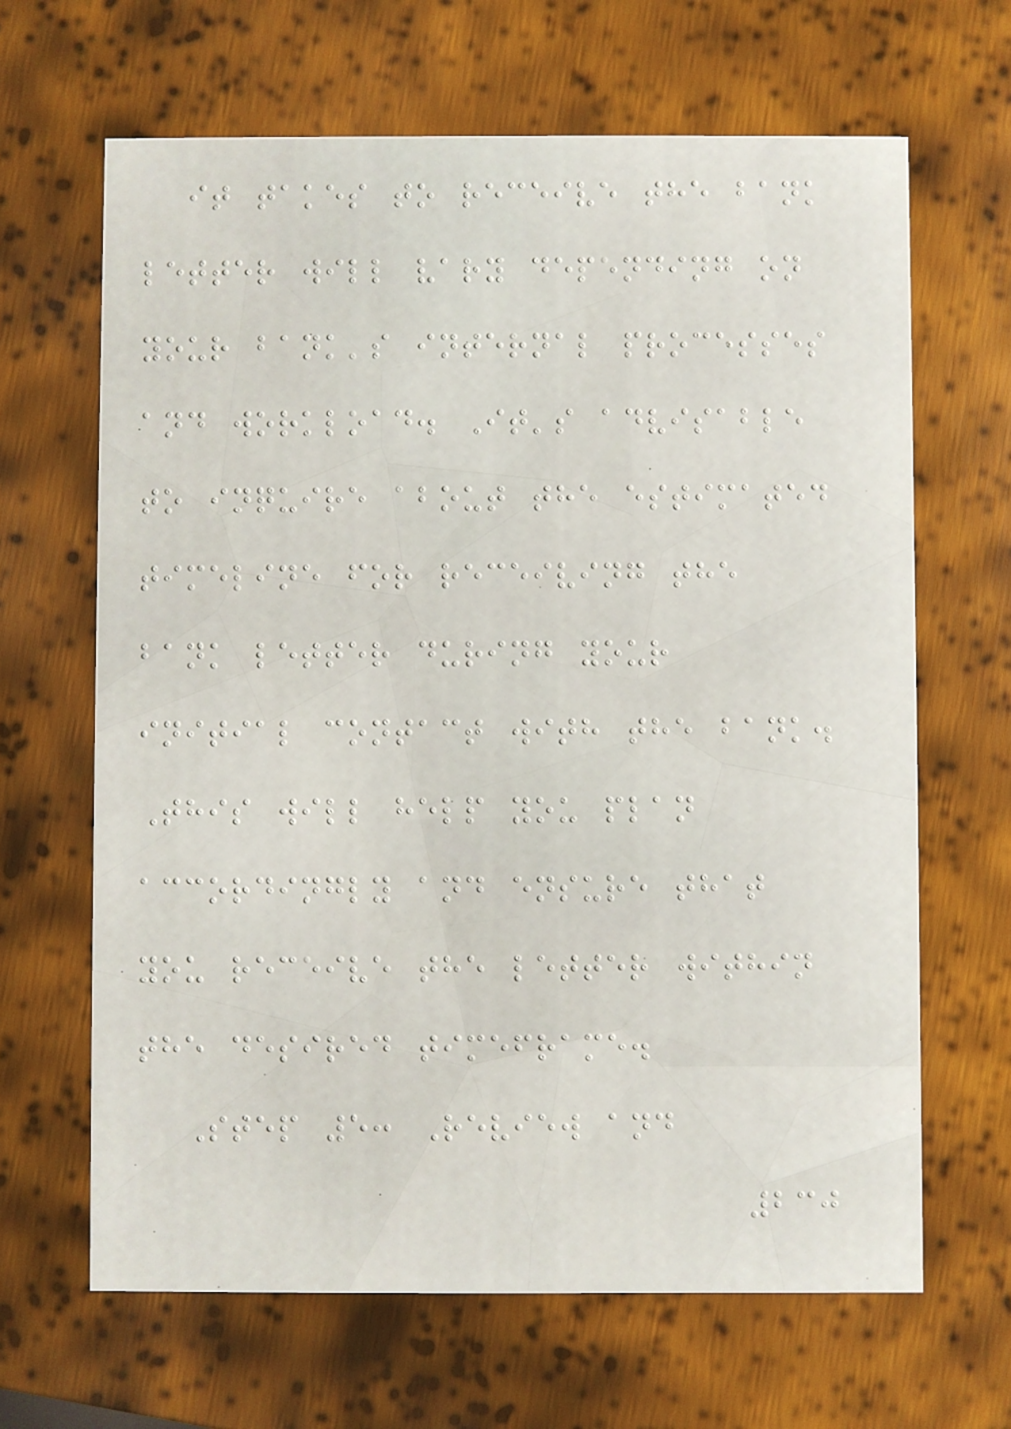it takes to receive the bank
letter will vary depending on
your bank's internal processes
and workload. It's advisable
to inquire about the estimated
timeline for receiving the
bank letter during your
initial contact with the bank.
This will help you plan
accordingly and ensure that
you receive the letter within
the desired timeframe.
Step 5: Review and
230
